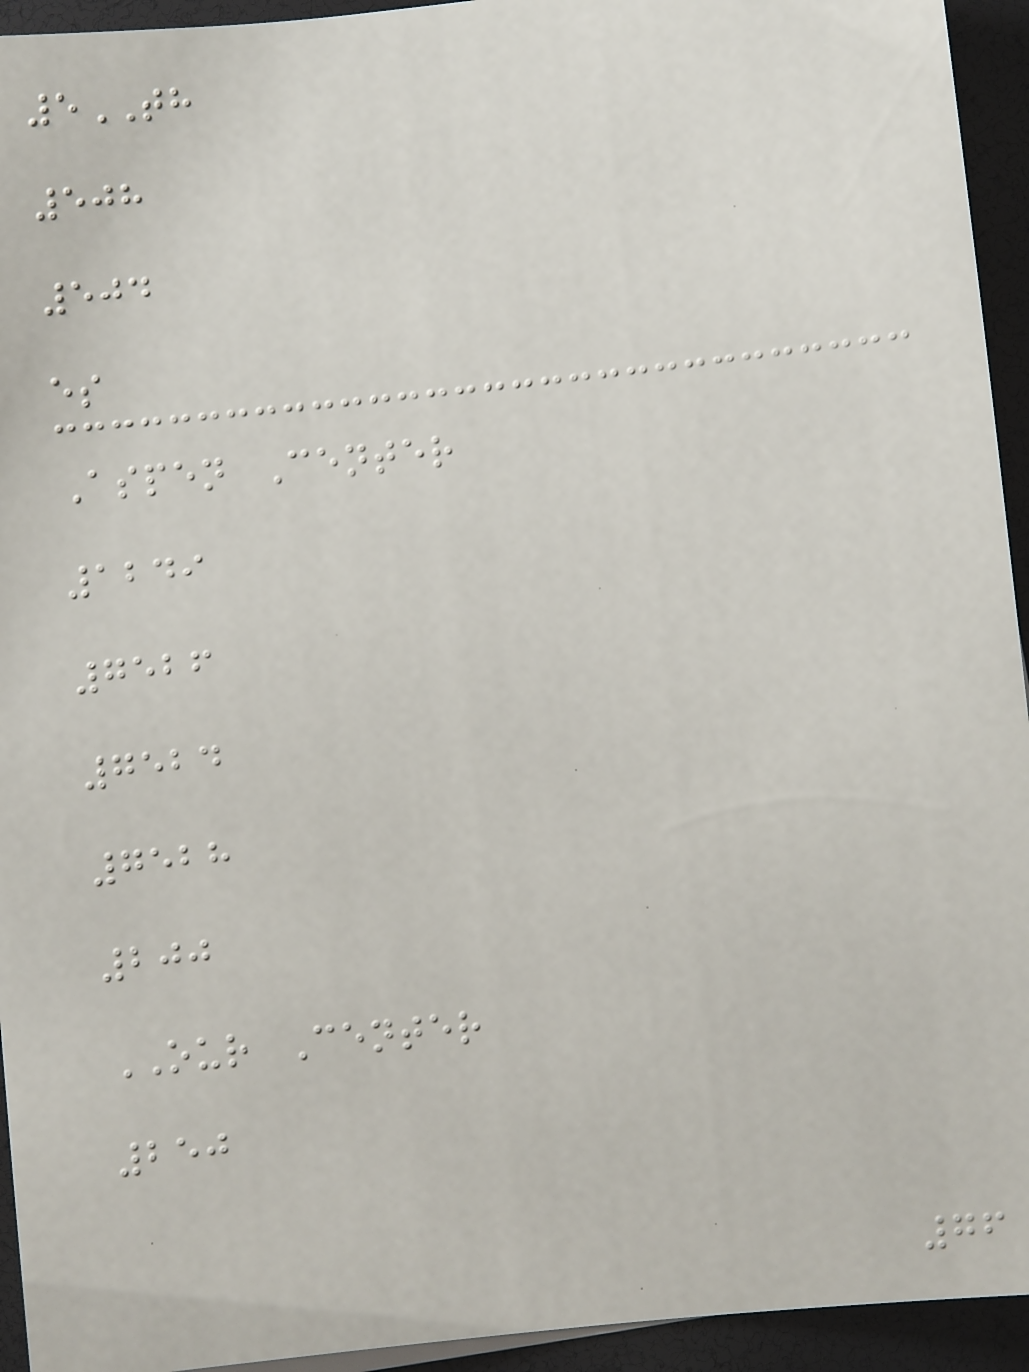5TH
508
504
es
Aspen Center
1249
7526
7524
7528
200
OUR Center
250
76
